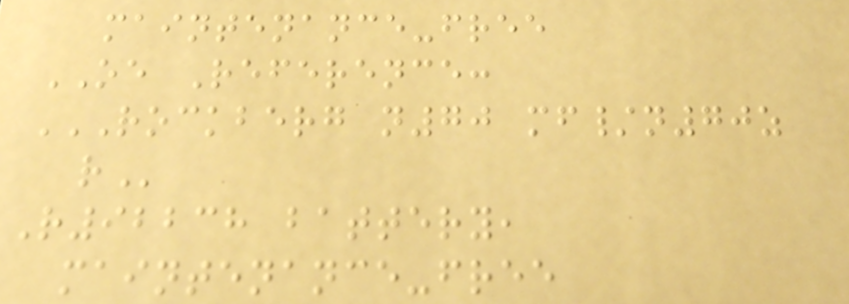maintenance-free
OE Reference:
ROCKBERG N70 MF/N70Z
R
R92238 battery,
maintenance-free
